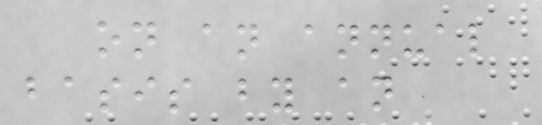on an annual
basis by an
